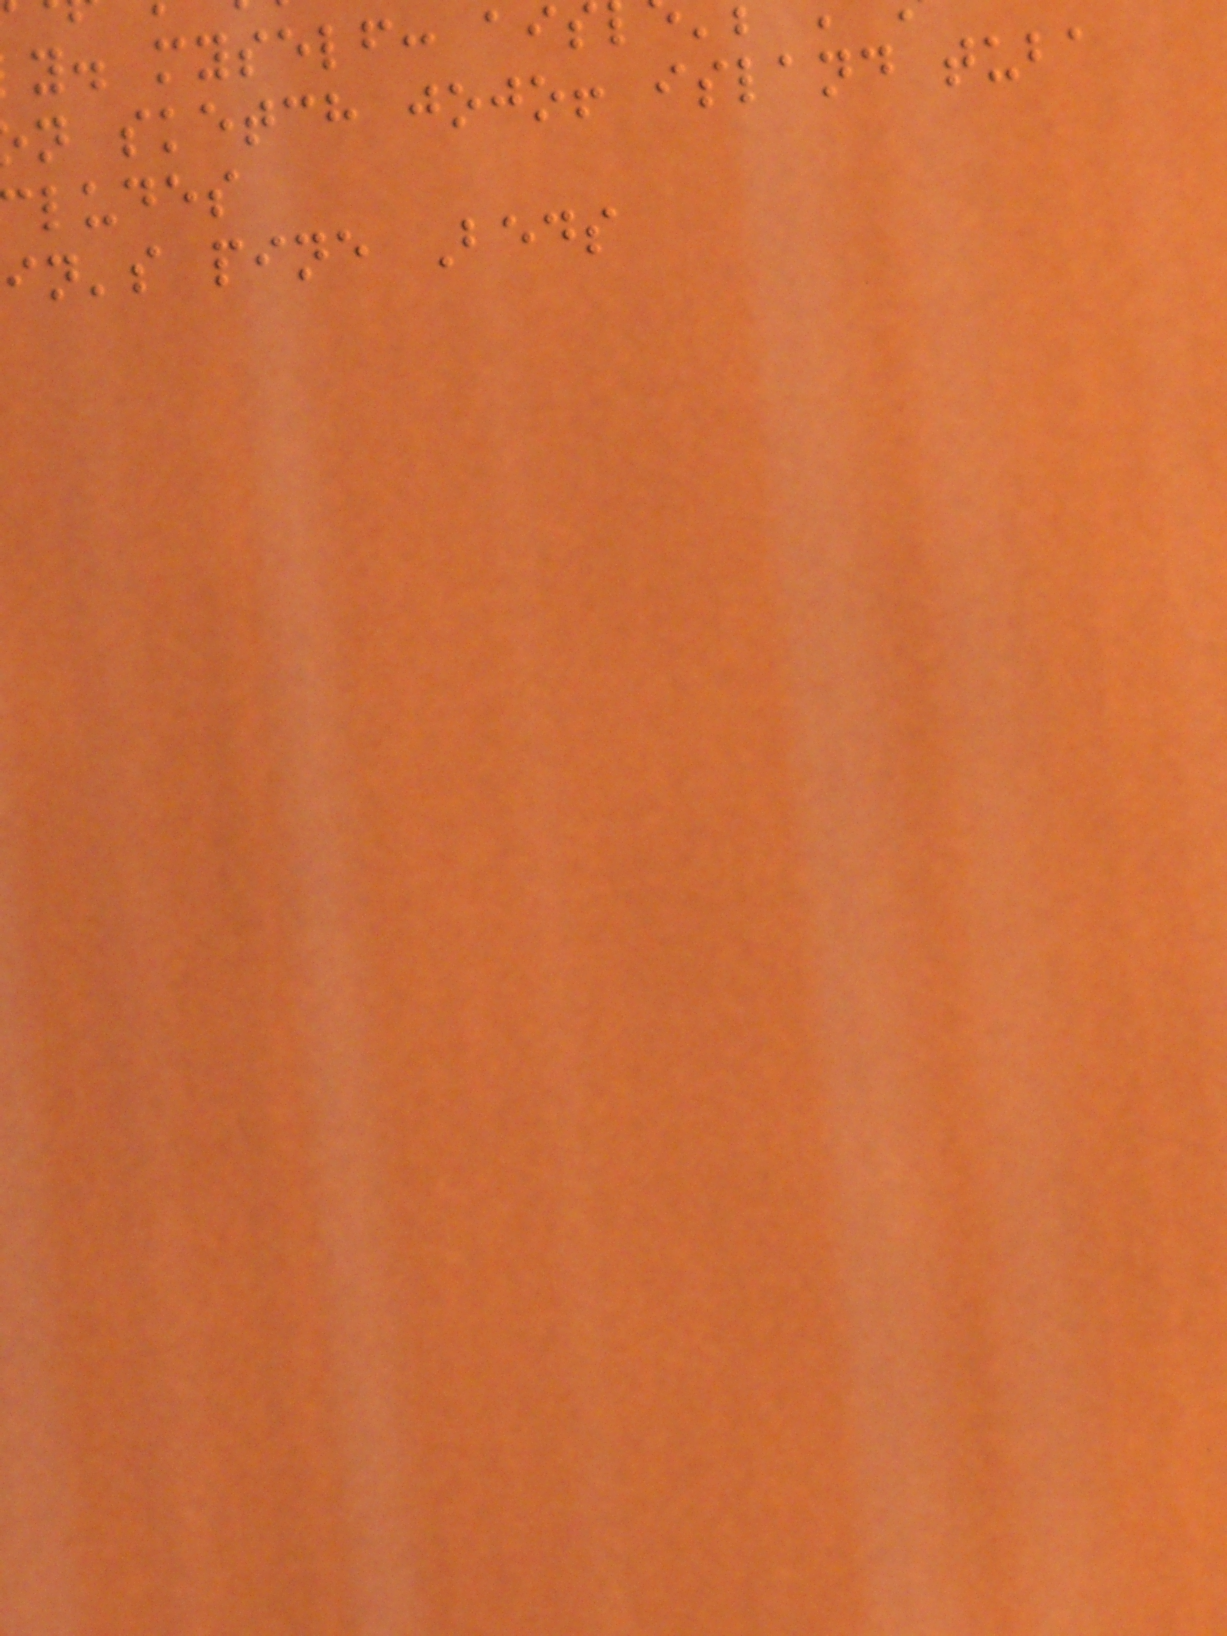y. myself: ai
n sketch jojo! island tuba
ludes
in's pine Beds
